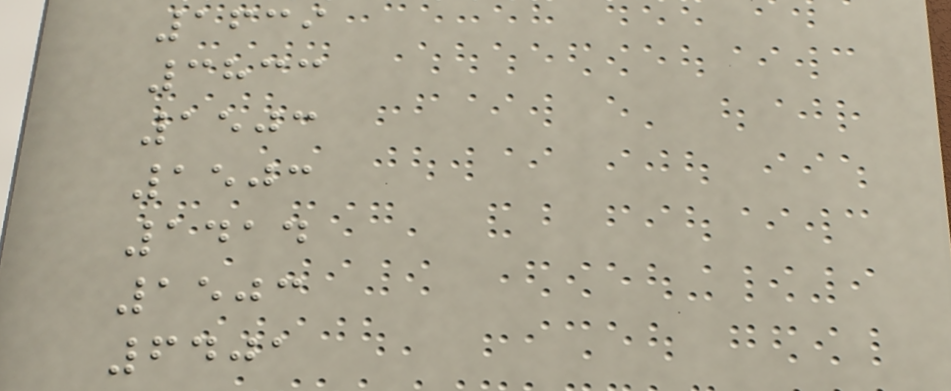1639
3833
1503
1503
1414
1503
6401
